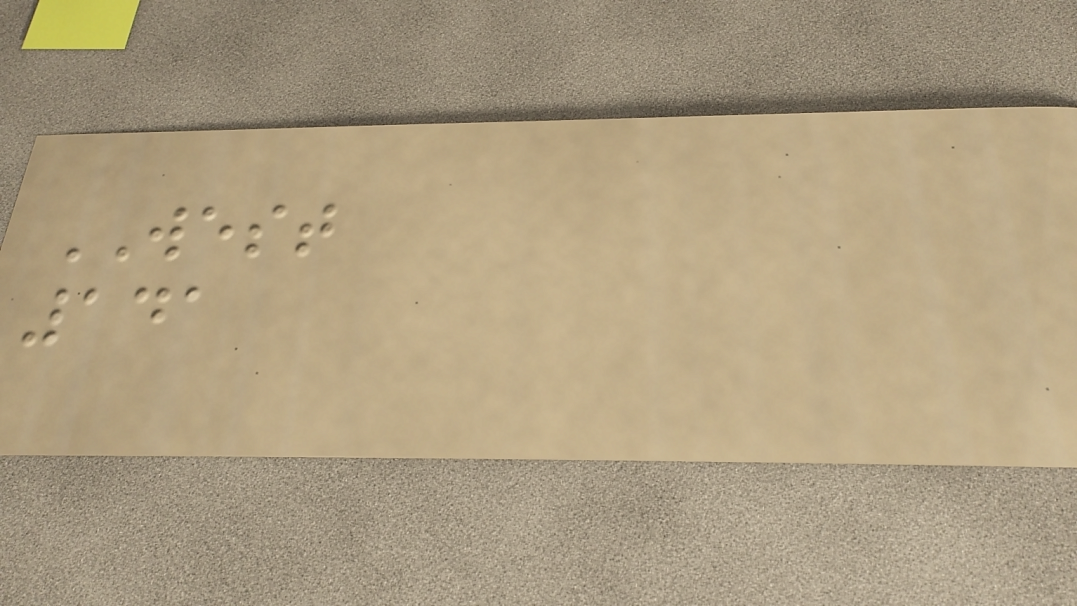WEST
141
